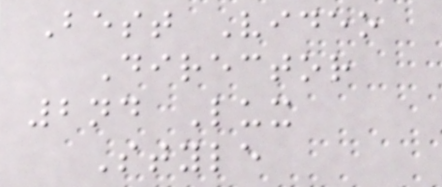Best Video
Director
2nd Lux
Style
